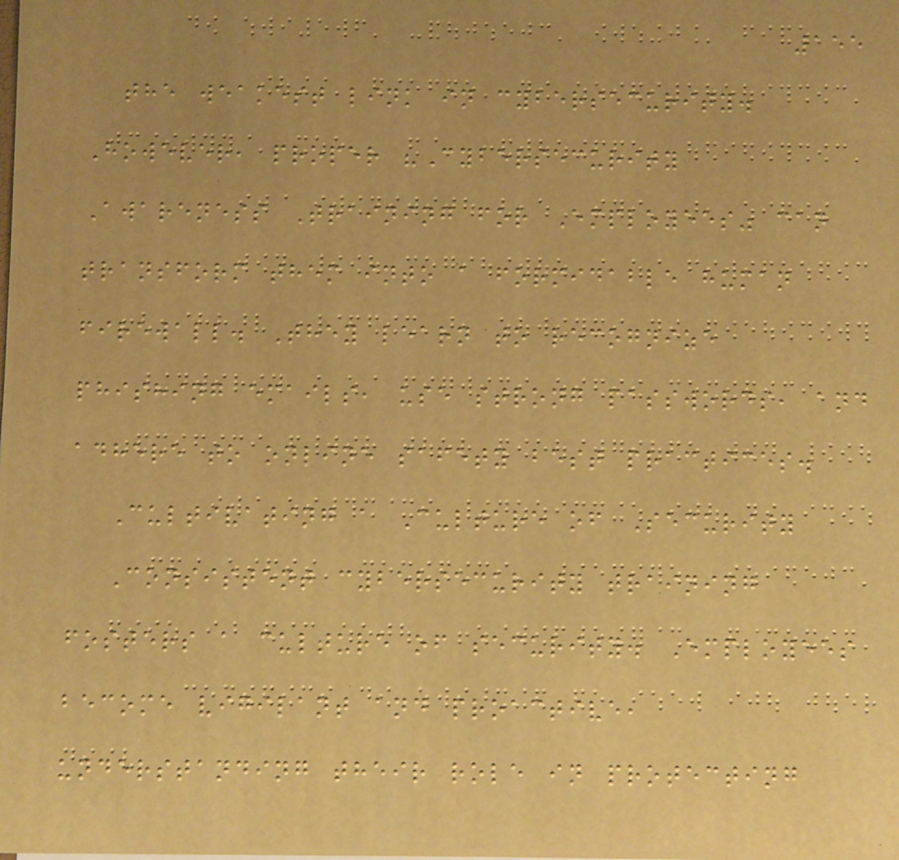155
the weakest link in cybersecurity.
However, proper "Cybersecurity
Awareness Training for Employees" can
transform them into a formidable human
firewall. They learn to recognize
phishing emails, use strong passwords, and
adhere to online safety best practices.
Cultivating a Culture of Security
Consistent cybersecurity training
fosters a culture of security. Employees
become vigilant and proactive,
understanding their role in protecting
